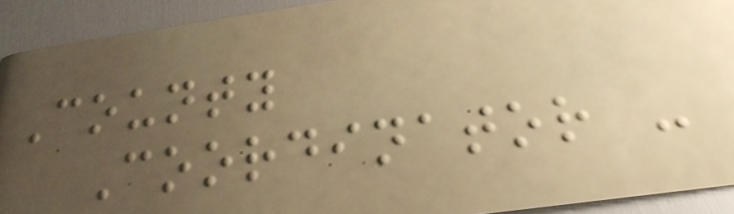County
Coordinator -
